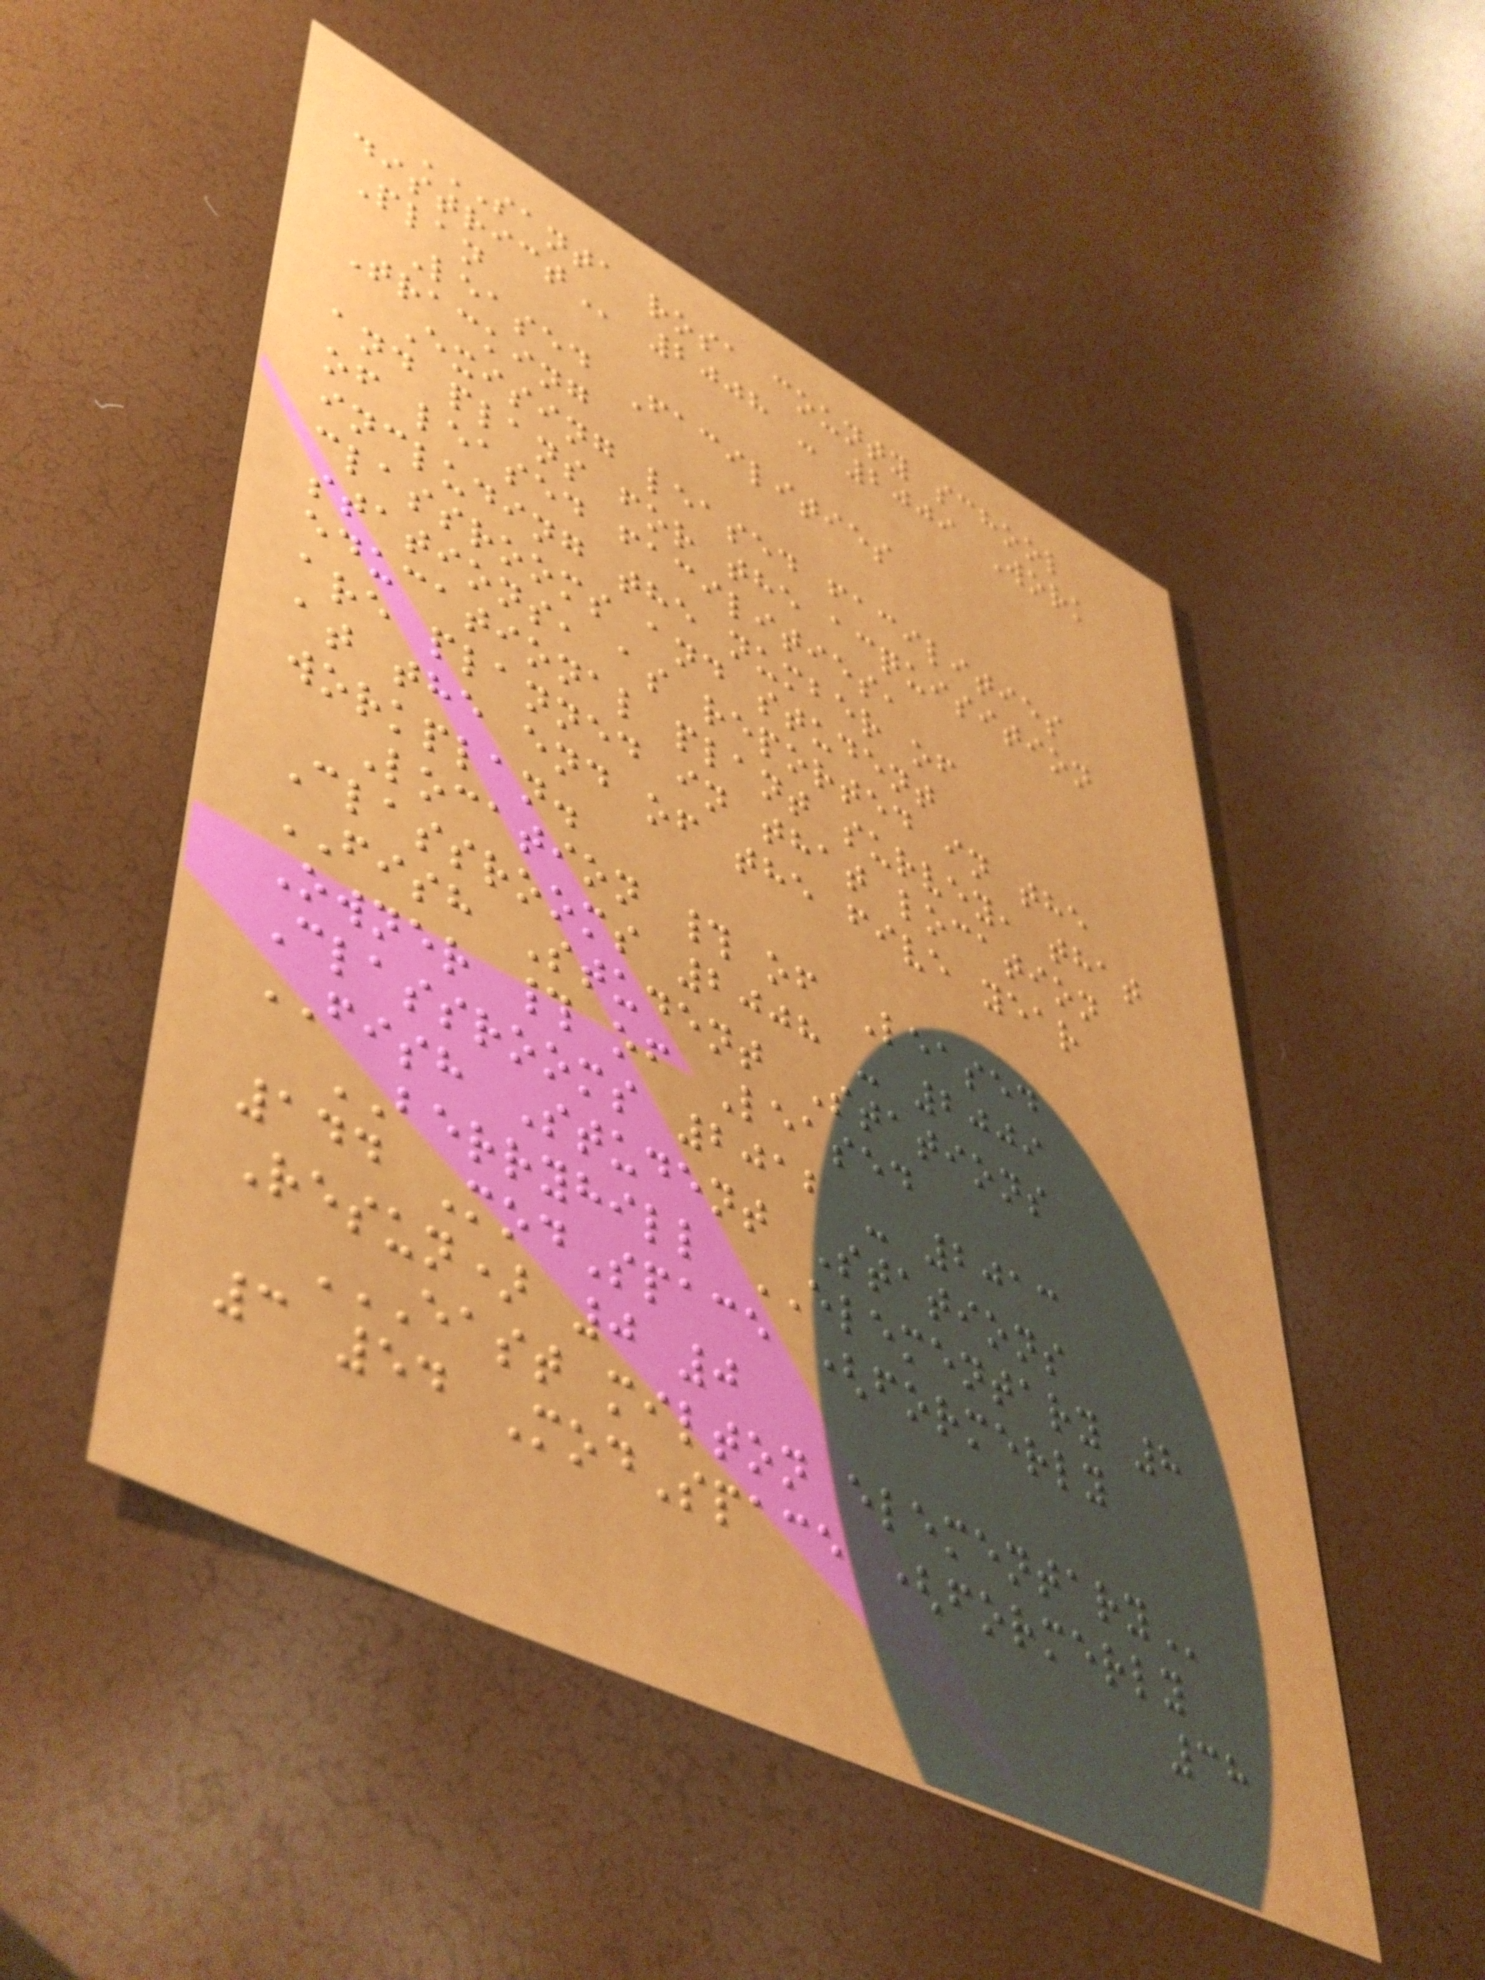SANTA ROSA COUNTY SCHOOL
DISTRICT 2008 - 2009 Work
Plan
Leased Facilities
Tracking
Exising leased facilities
and plans for the acquisition
of leased facilities,
including the number of
classrooms and student
stations, as reported in the
educational plant survey, that
are planned in that location
at the end of the five year
workplan.
Location # of Leased
Classrooms 2008 - 2009
FISH Student Stations
Owner # of Leased
Classrooms 2012 - 2013
FISH Student Stations
BERRYHILL ELEMENTARY 8
144 ModSpace (formerly
Resun) 0 0
EAST MILTON ELEMENTARY
3 54 ModSpace (formerly
38
